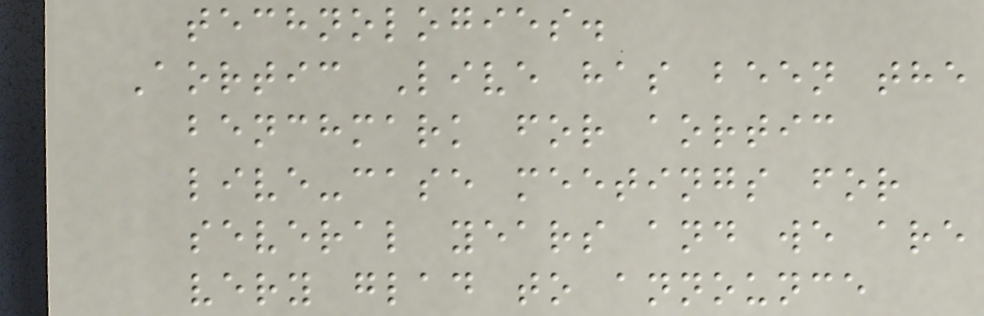technologies.
Aortic Live has been the
benchmark for aortic
live-case meetings for
several years and we are
very glad to announce
